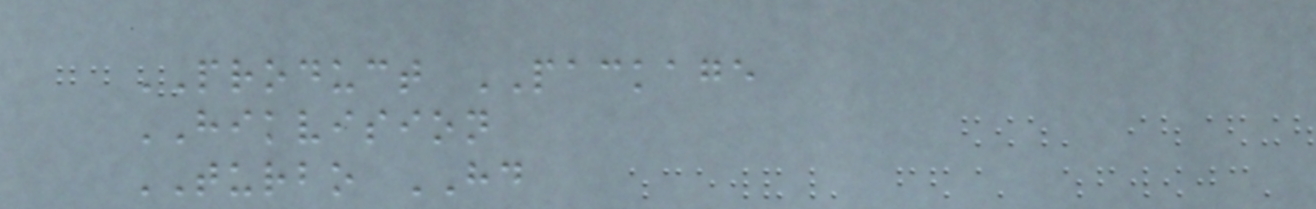PRODUCT PACKAGE
HIKVISION
TURBO HD
